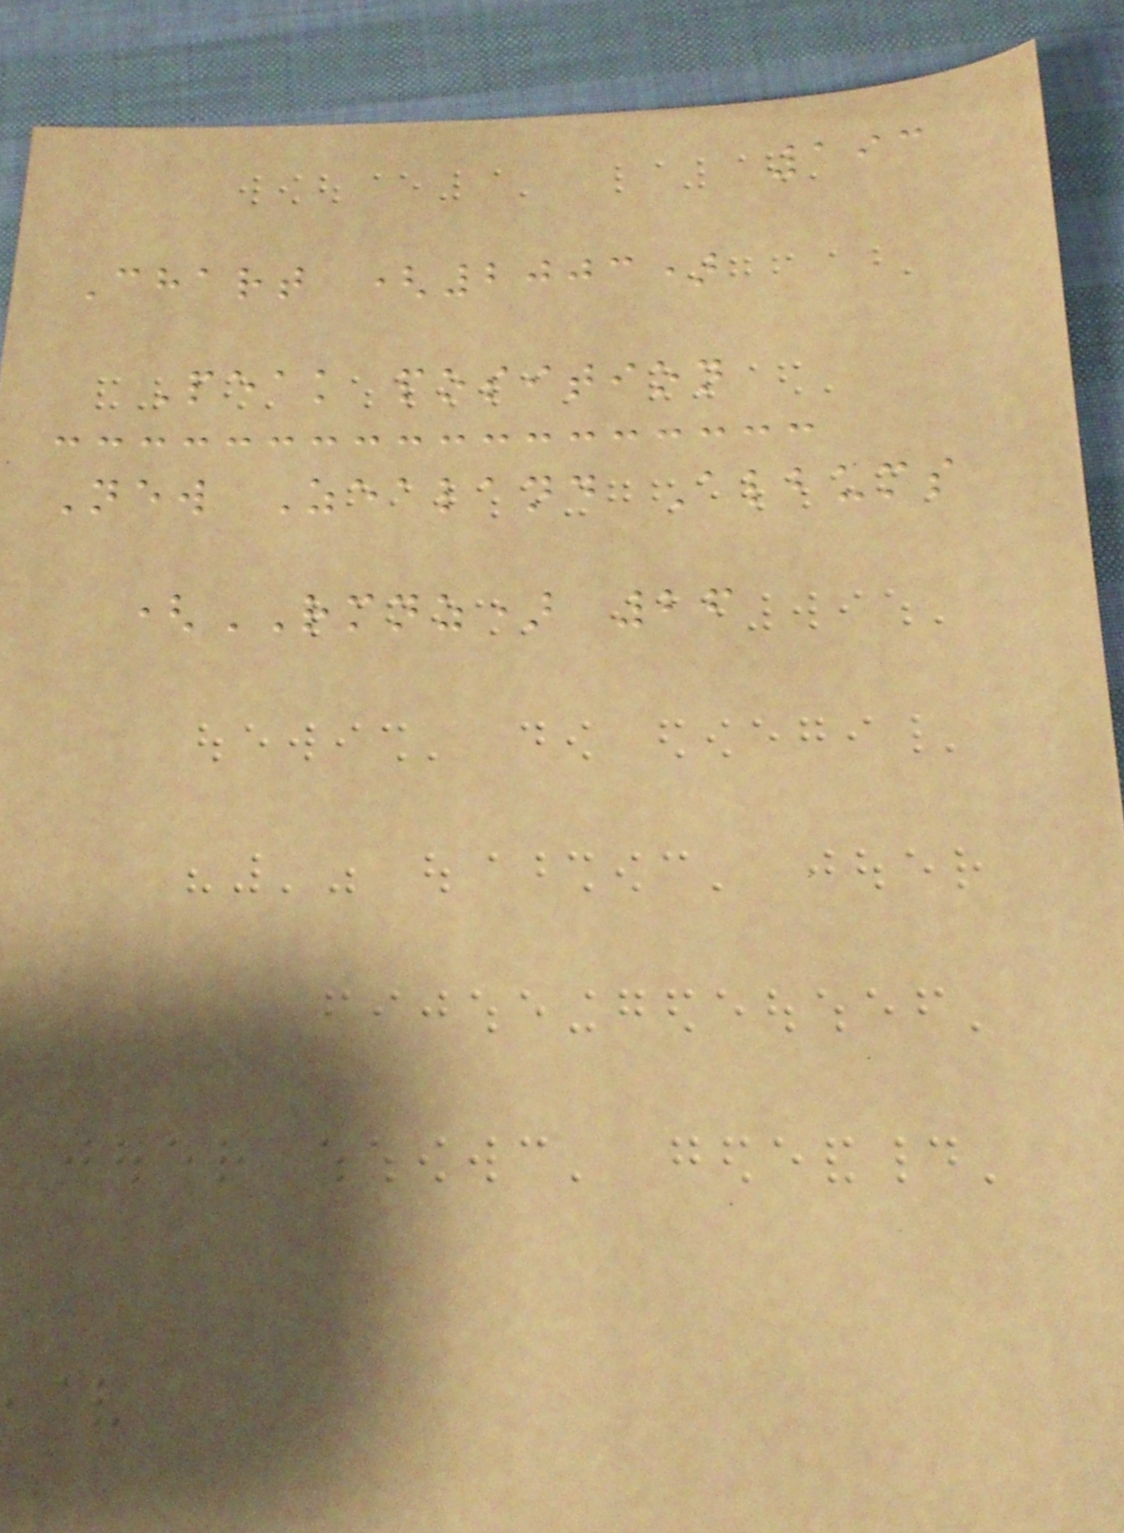193
Chart (2003)
Peak position
New Zealand Albums
(RMNZ) 26
